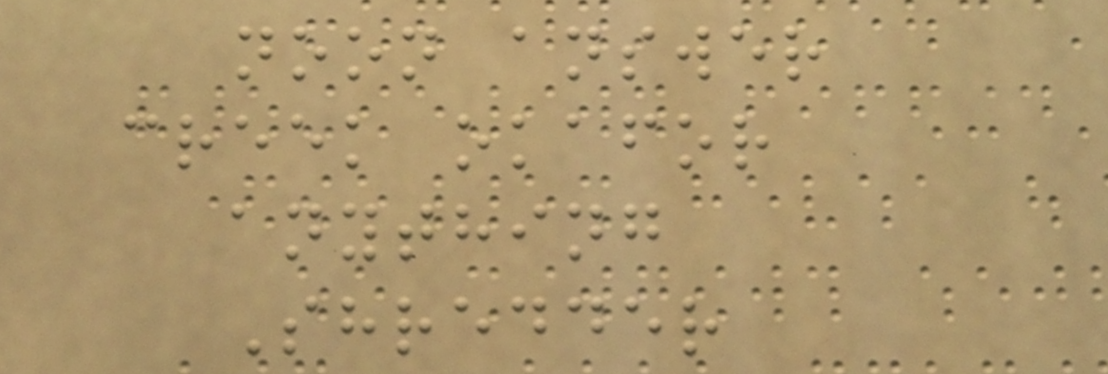noon answer
creek okafor
anything
Shredder
